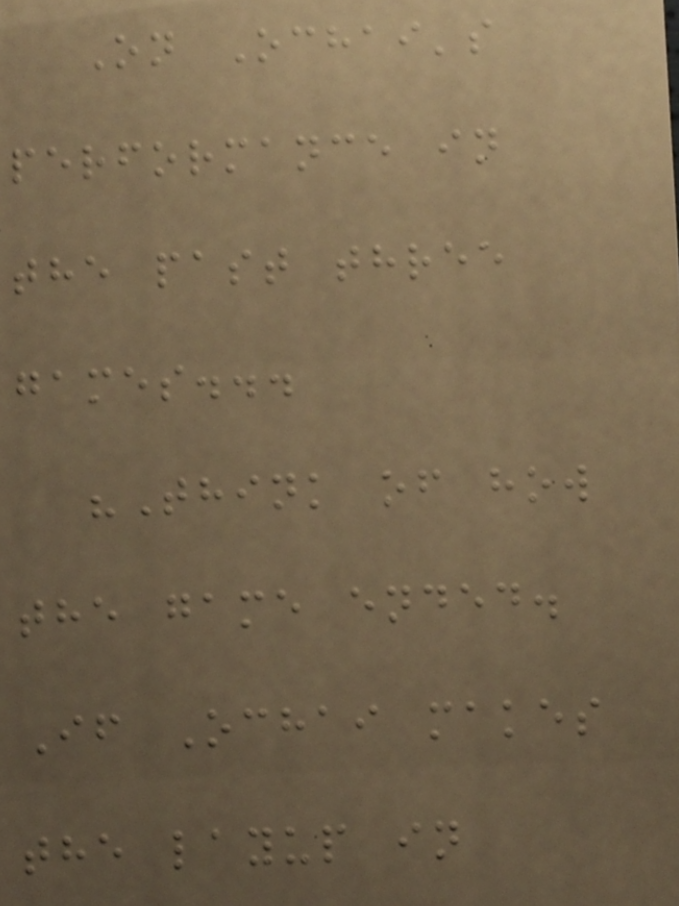On Ochai's
performance in
the past three
games...
"Think of how
the game ended.
If Ochai makes
the layup in
